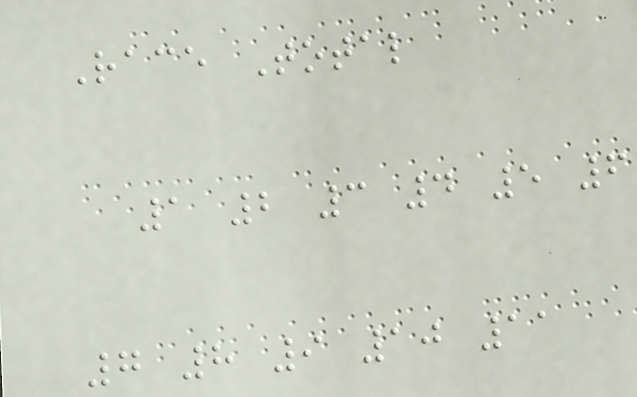Race Total
1 2 3 4 5 6
7 8 9 10 11
